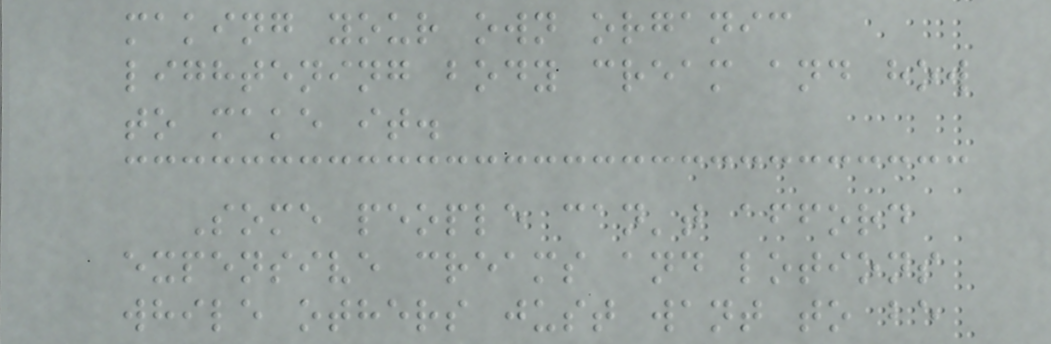making your own organic
lightening body cream and how
to make it.
Some people can't afford
expensive creams and lotions
while others just want to be
